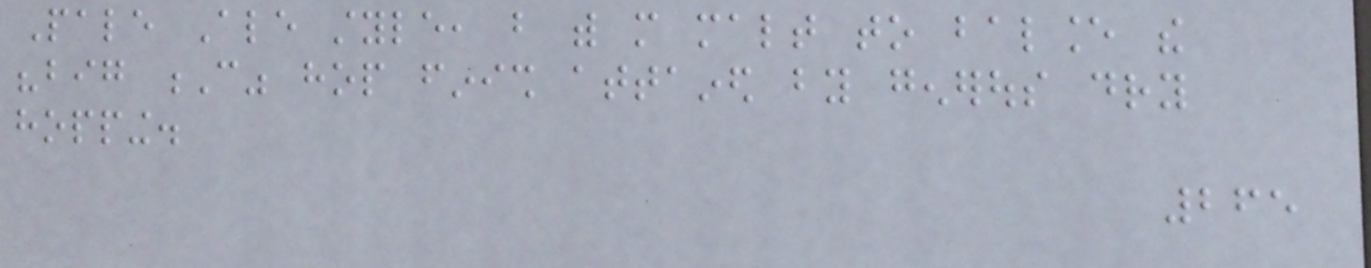Pale Ale style, but with more malt to balance the
"big C" hop finish attained by generous dry
hopping.
265
